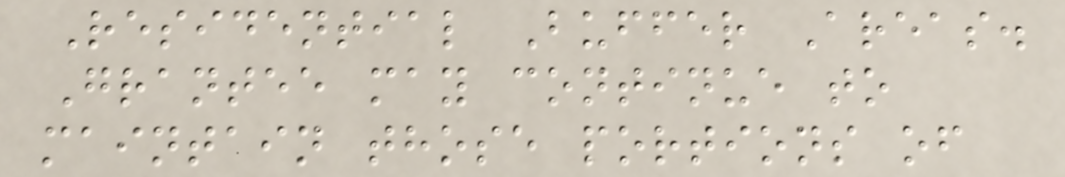Residential Buffer Areas.
Grantee may continue to
maintain those portions of
